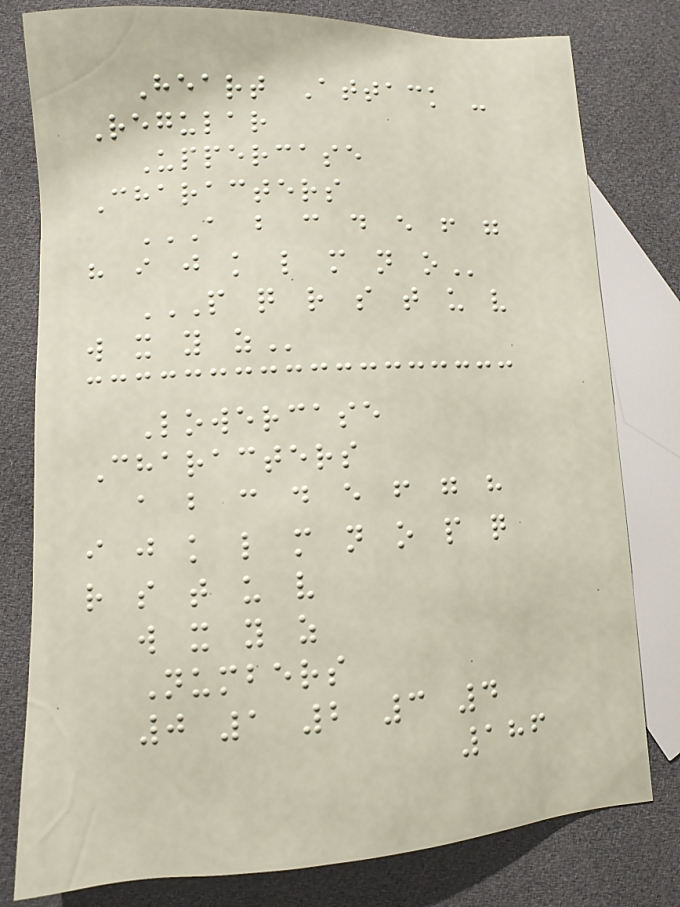Heart Attack -
Regular
Uppercase
Characters
A B C D E F G
H I J K L M N O
P Q R S T U V
W X Y Z
Lowercase
Characters
a b c d e f g h
i j k l m n o p q
r s t u v
w x y z
Numbers
0 1 2 3 4
186
